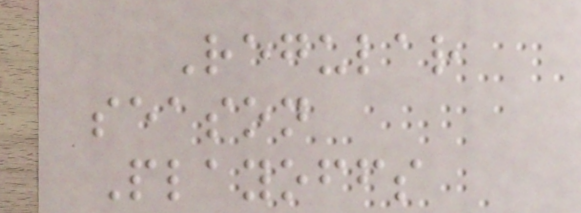Regular
season
Playoffs
